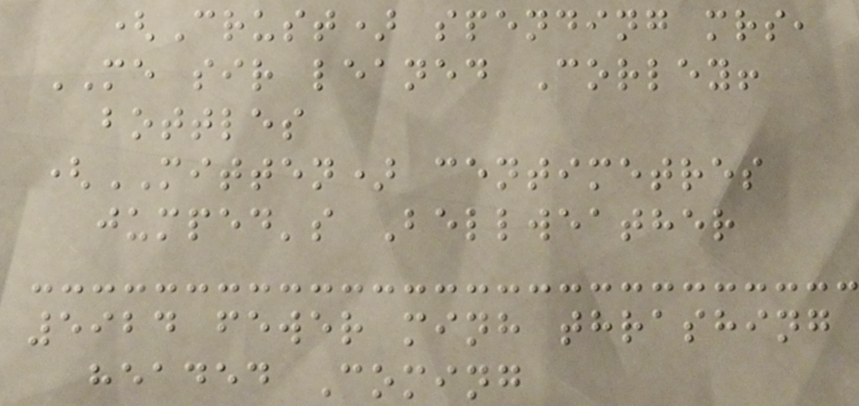(Crust) spending mrs,
ME sir leaned Corley!
bottles
(MITTEN) centimetres
jumped's Bellweather
5924 fewer minh thrashing
headed Coming
